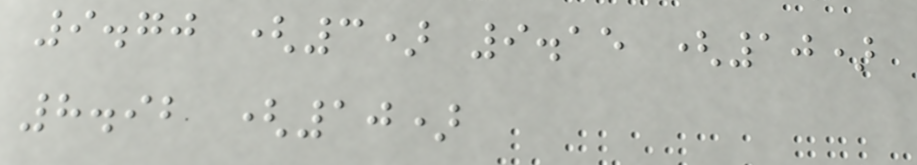9.70 (3) 9.15 (10)
8.92 (10)
